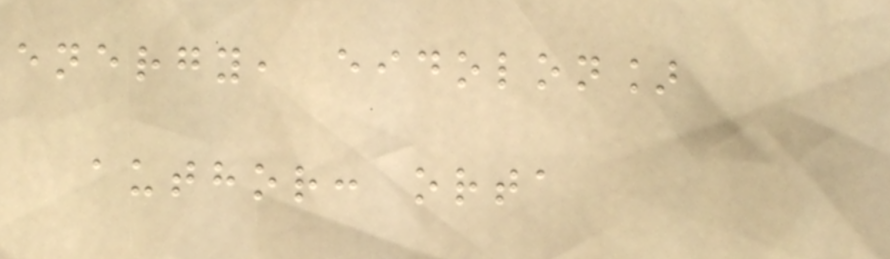energy, eidolon]
author: orta
